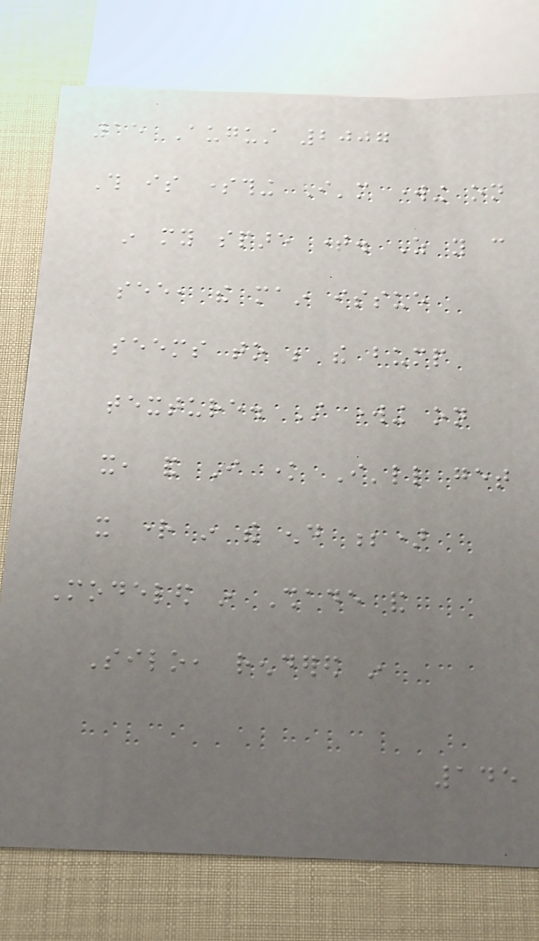15 August 2007
This is something I'm working on
in my spare time. As you can
see, the main issue
seems to be the bump
texture. Still working on
it, and I know I'll get
it right in the end ;)
Modeled in Shade and
Silo, rendered in
145
